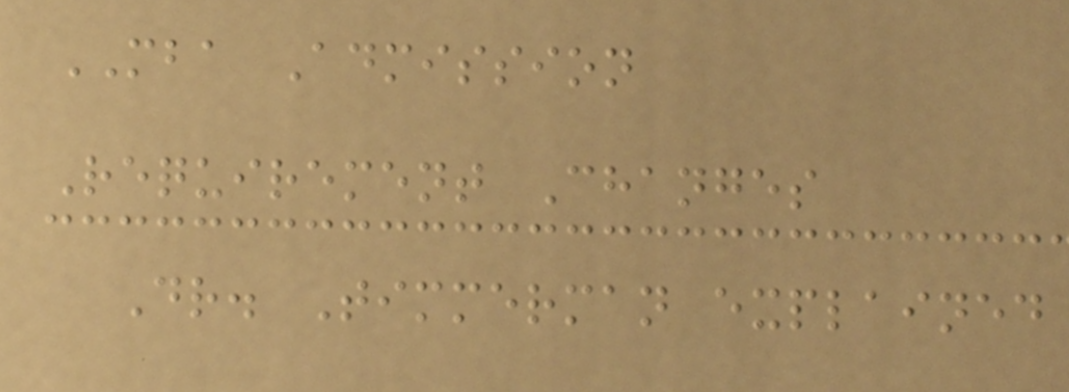MBA Admission
Requirement Changes
Dr. Timmerman explained
